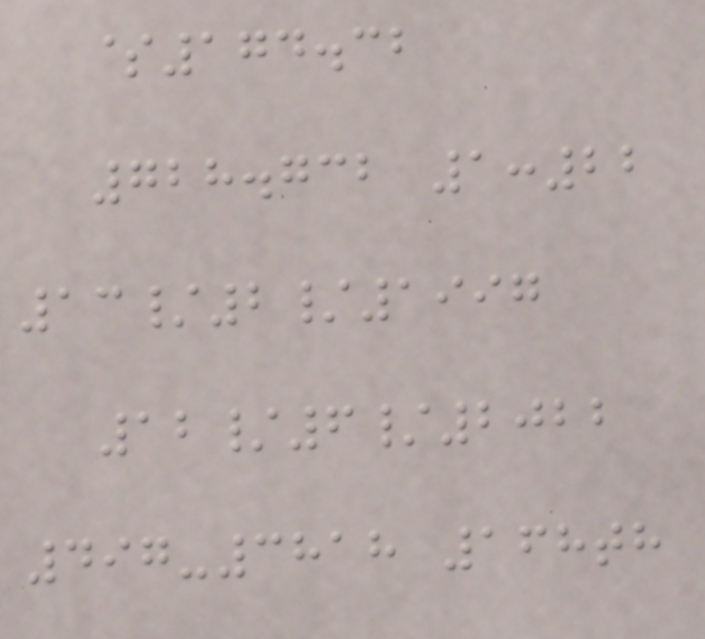$174.32
728.732 1:22
13/2/1997
12/6/2022
497-3818 168th
